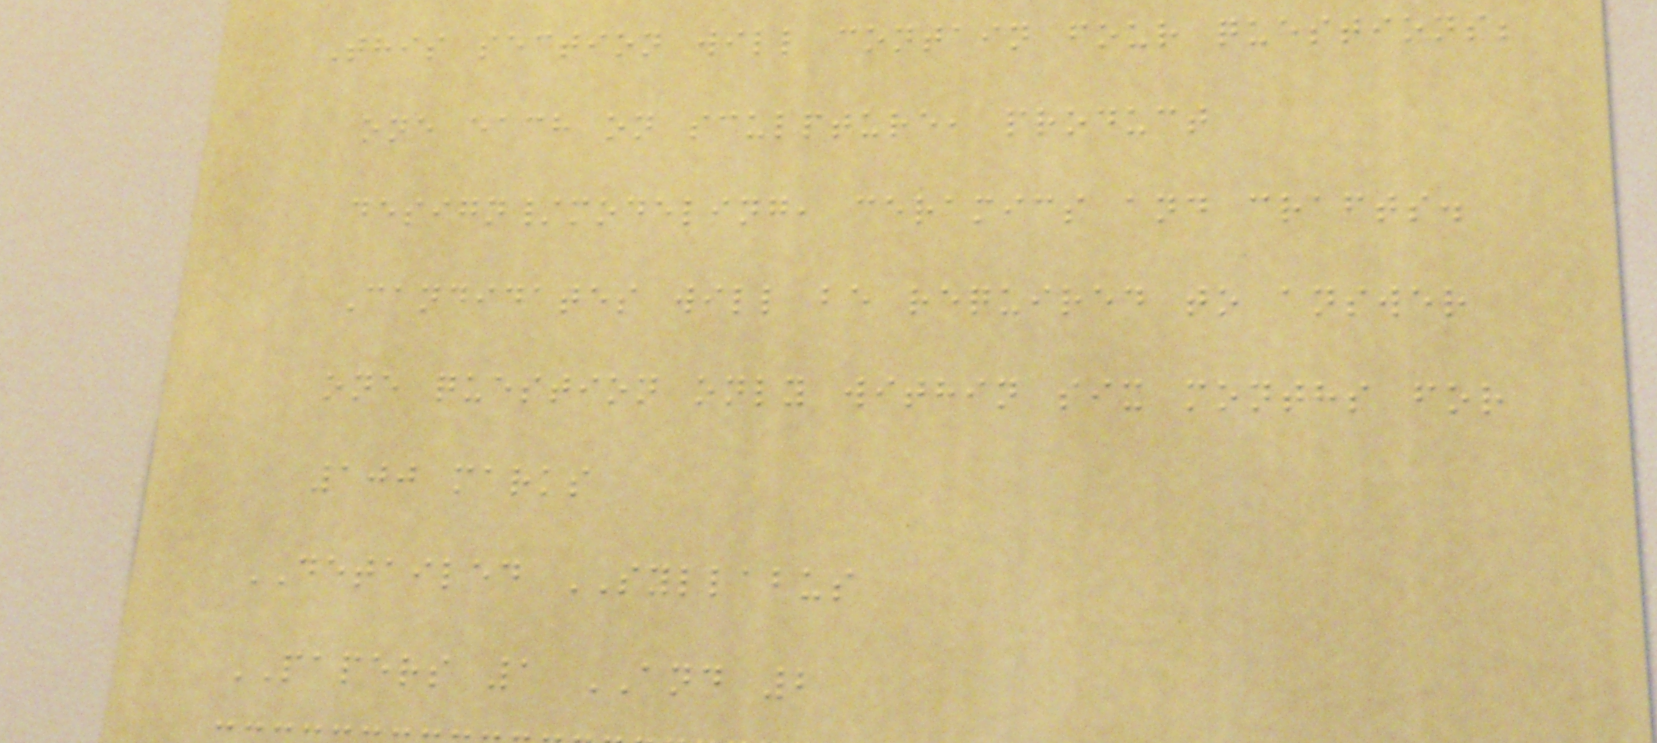This section will contain four questions;
one each on sculpture, product
design/modeling, ceramics and crafts.
Candidates will be required to answer
one question only within six months for
100 marks
DETAILED SYLLABUS
PAPERS 1 AND 2
